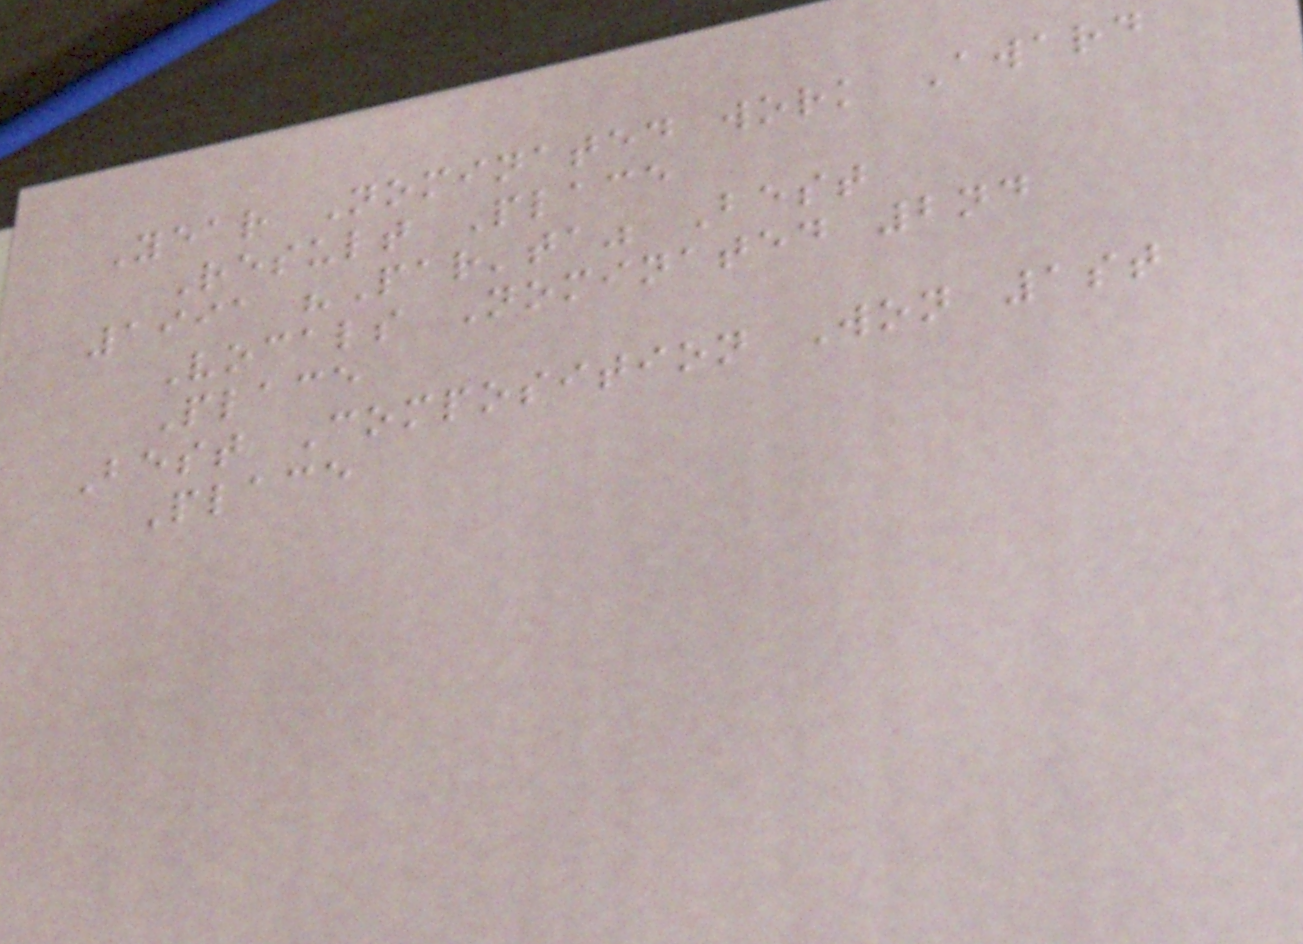Year Nominated work Award
Result Place
1991 "Par'ta" Best
Vocals Nominated 2nd
Place
Best Composition Won 1st
Place
